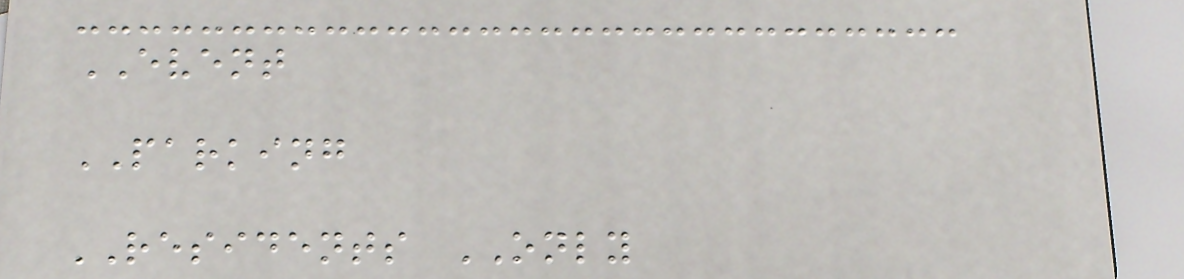EVENT
PARKING
RESIDENTS ONLY
